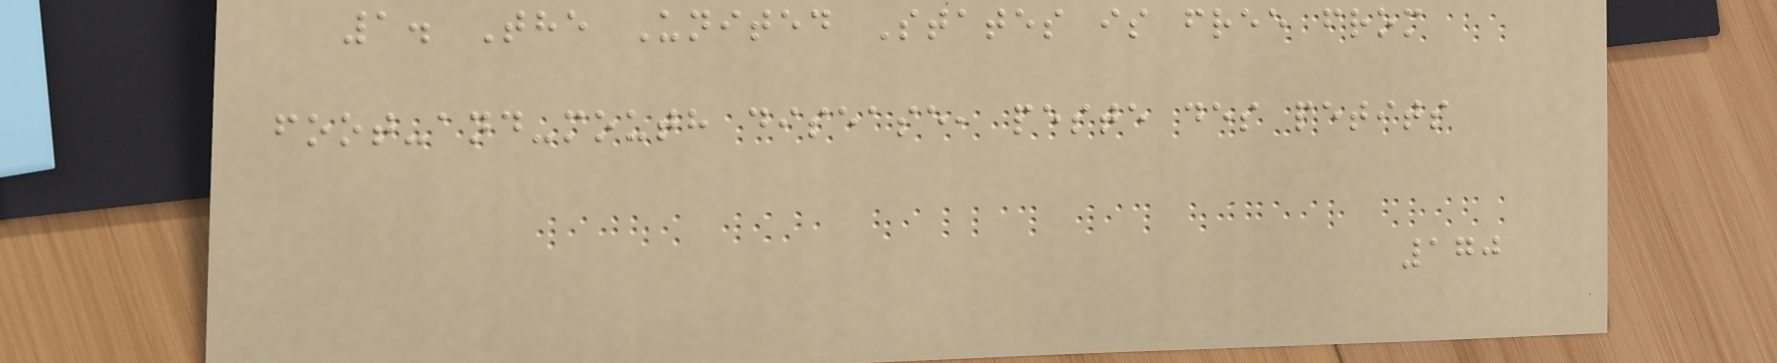1. The United States is free from
foot-and-mouth disease, peste des petits
170
